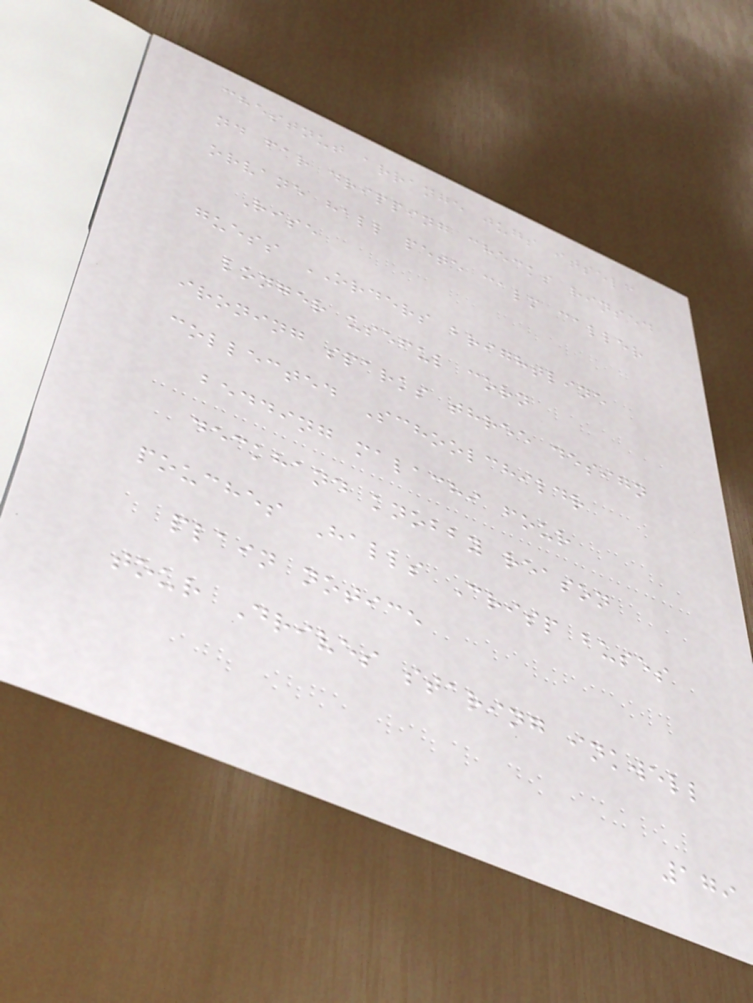chestnut arrange jugs itself
nd far dripping checks rinsed
orvane hall pete calm caller
Rise
guess ORDERS brightline
longer useful corn
ironing sparks three design
collected Schoolchildr
bedding malachi four
deckhand knobby reason
pouches Halls Crisp buses
plain notice
tour Drives staring inkwell
179
